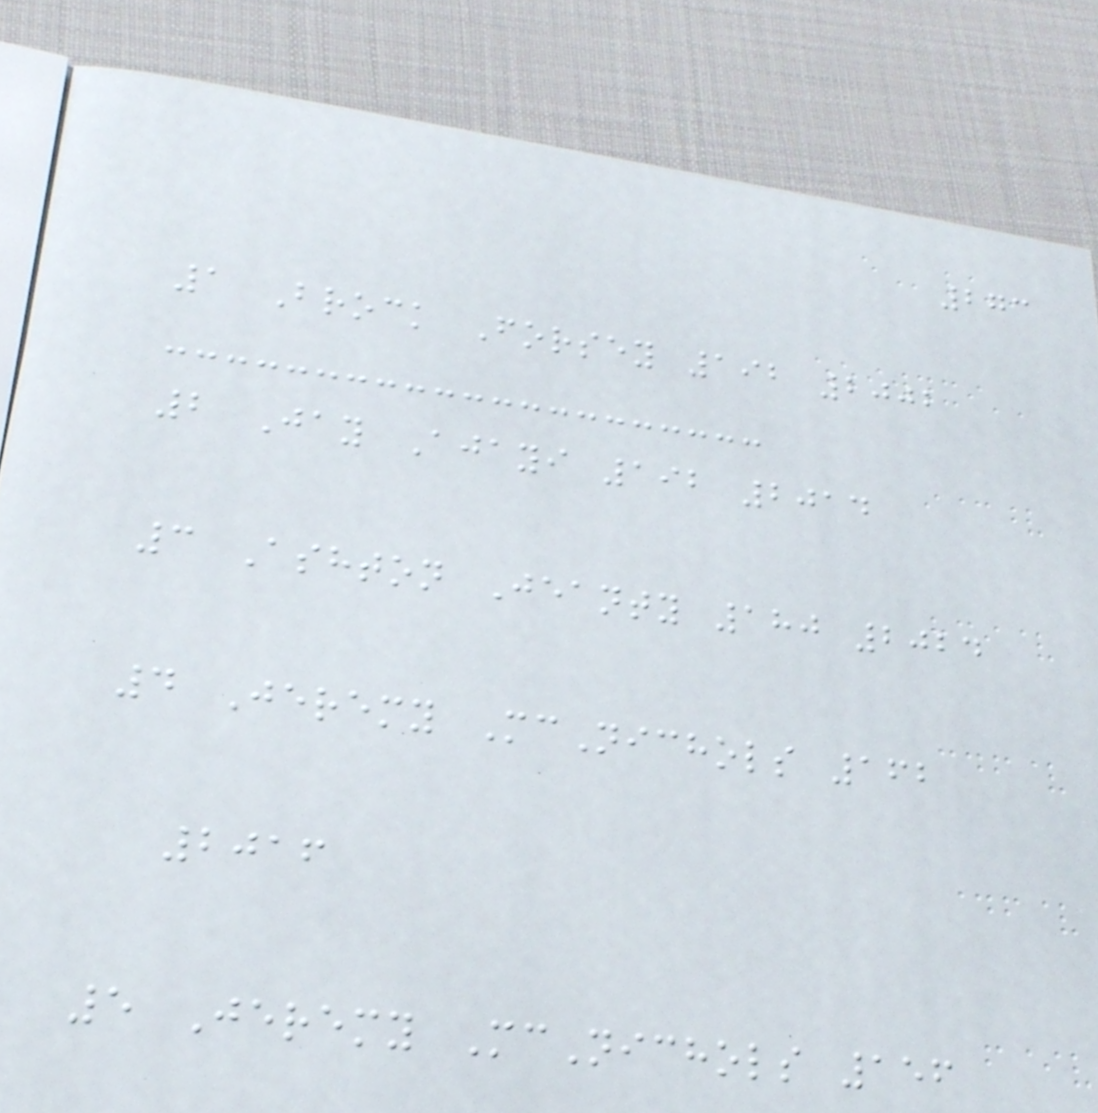273
1 Brock Forsey 192 2002
2 Jay Ajayi 192 2014
3 Ashton Jeanty 180 2024
4 Jeremy McNichols 162
2016
5 Jeremy McNichols 156
